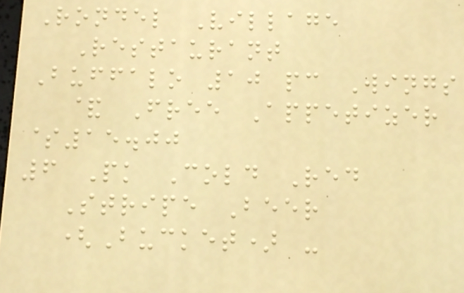Rondel Village
Restaurant
Buffalo 10 pc Wings
& Free Appetizer
$15.00
6 Pk Cold Red
Stripe Beer
(Bucket) -
